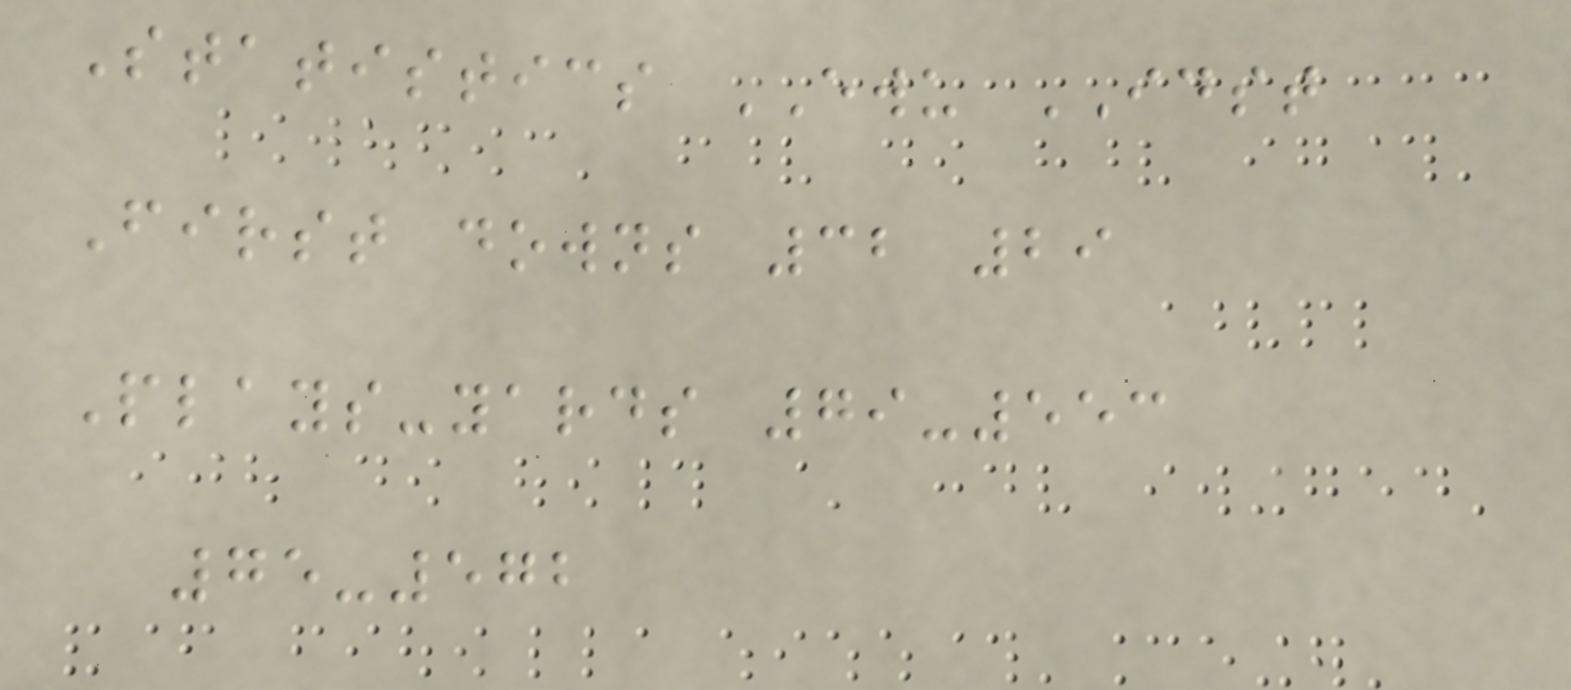Statistics EWU IDST
First downs 32 29
Plays-yards 79-553
75-572
